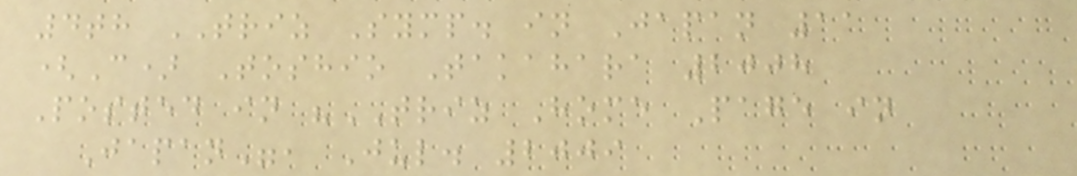4th TRIZ Symp. in Japan 11
(C) Toshio Takahara 2008
Posted in "TRIZ Home Page in
Japan", Jul. 2009
